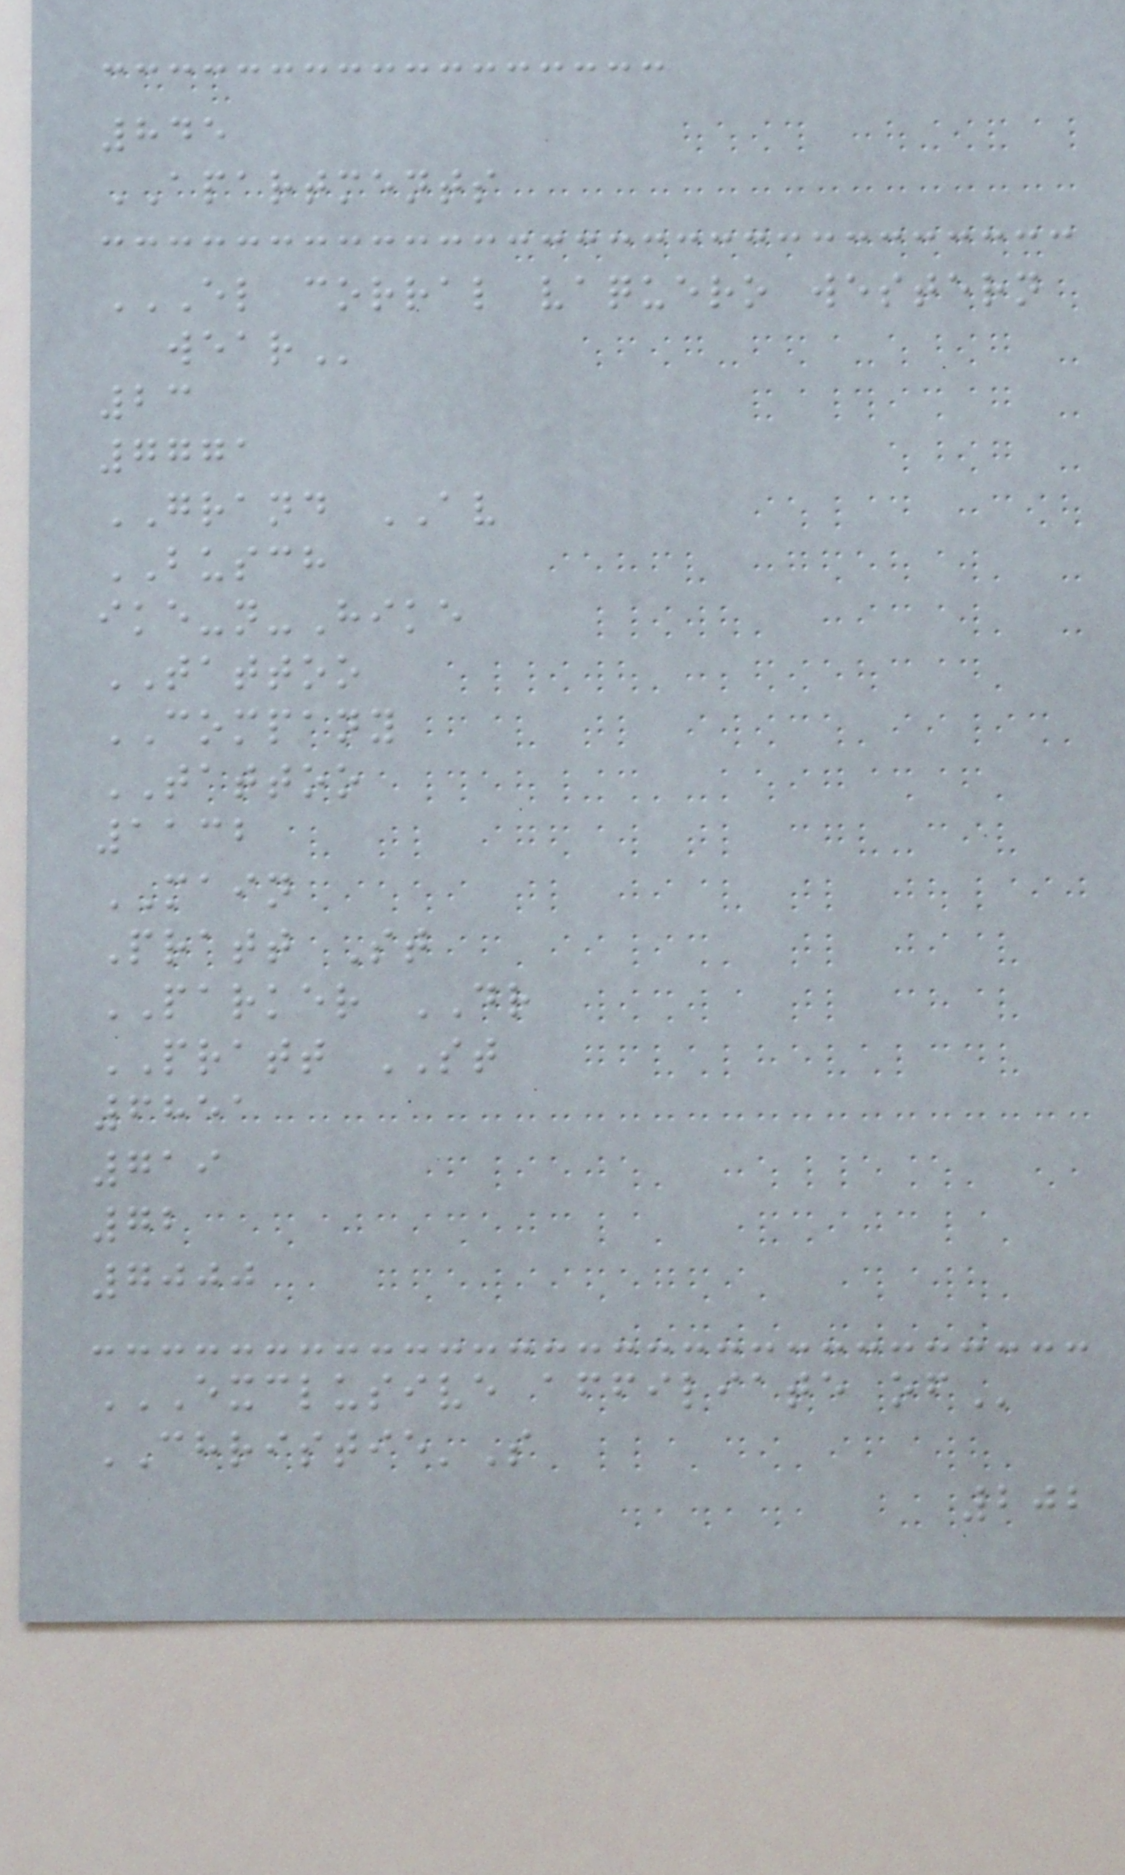845
APARTMENTS
EL CORRAL VAQUERO WESTERN
WEAR
23
7771
GRAND AV
BUSCH
ike-n-Hike
TATTOO
COMPANY
TATTOO
1132
MAIN
Pratt St
PARKER DR
PRATT ST
6851
719
72
7000
EXCLUSIVE AFFILIATE OF
CHRISTIE'S
202
